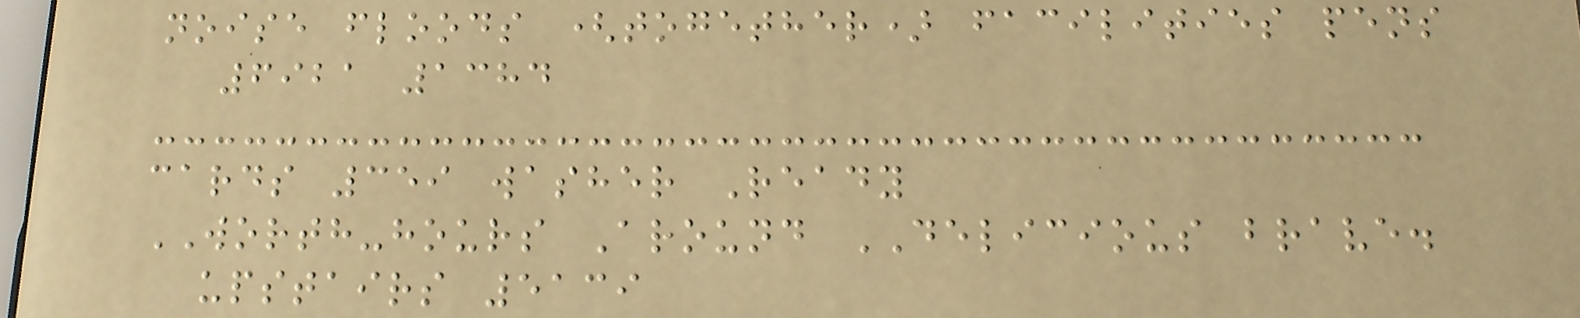noise floods (together) facilities pens
6921 1384
cards 359 washer Ready
WORTH-hours Around DELICIOUS brave.
upstairs 5139
